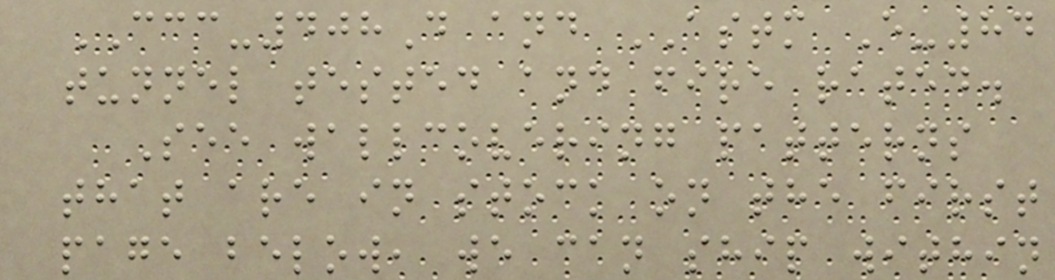CCC-408D and ASTM E-84
tunnel tested and fire rated.
See wallcovering patterns
that are in stock on the first
page below, we can ship within
